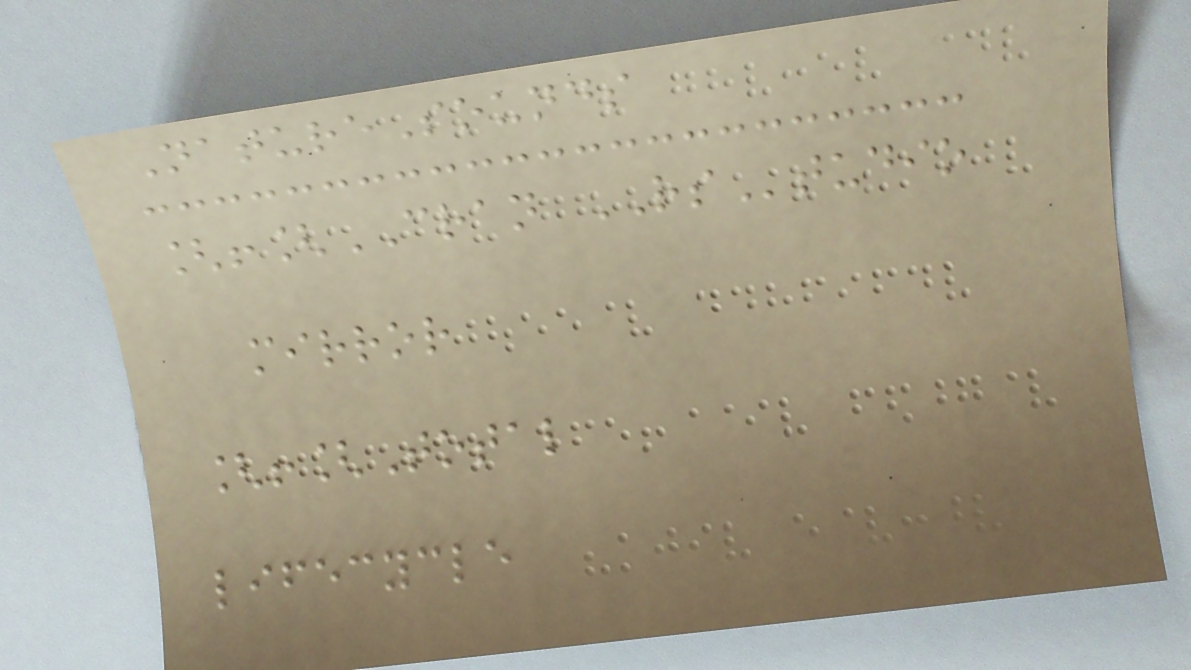NatureSounds
[![CRAN RStudio
mirror
[![Total
lifecycle
